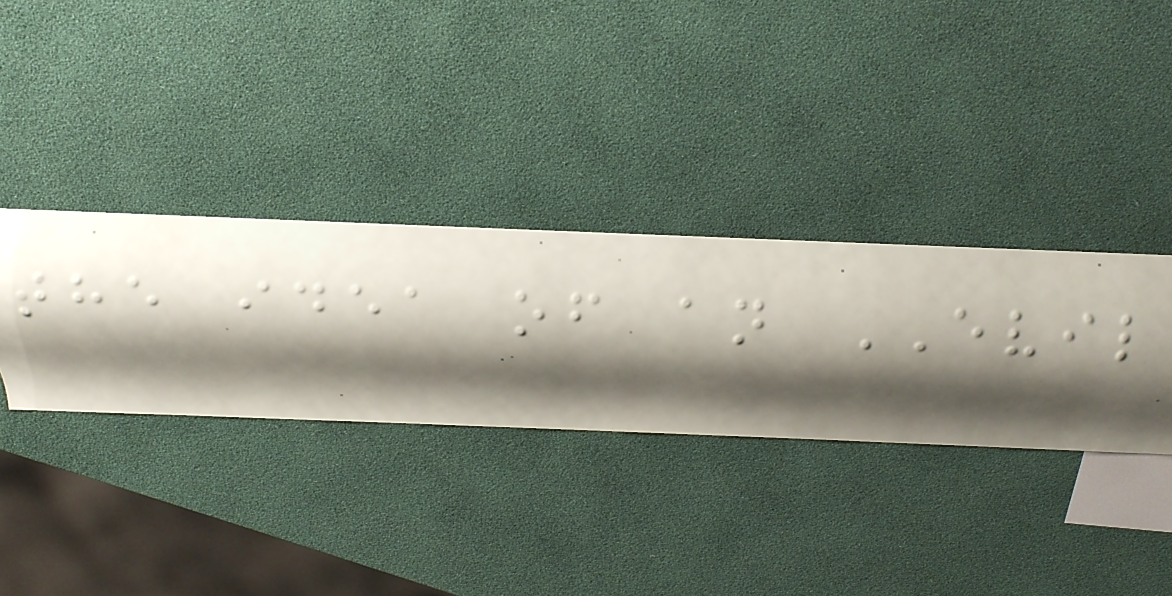the idea of an EVIL
